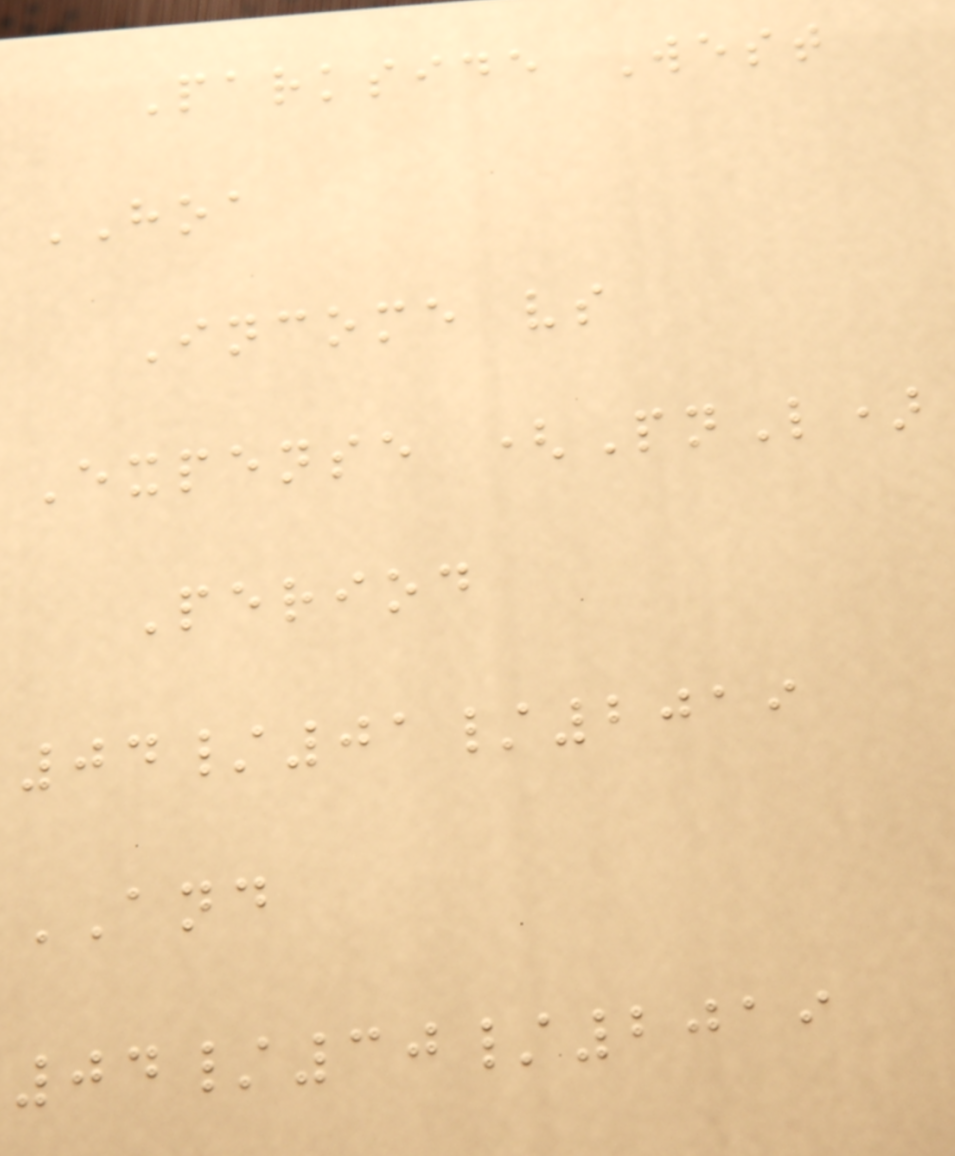Parkside West
HOA
Income vs
Expense (PnL)
Period
04/01/2019
AND
04/30/2019
